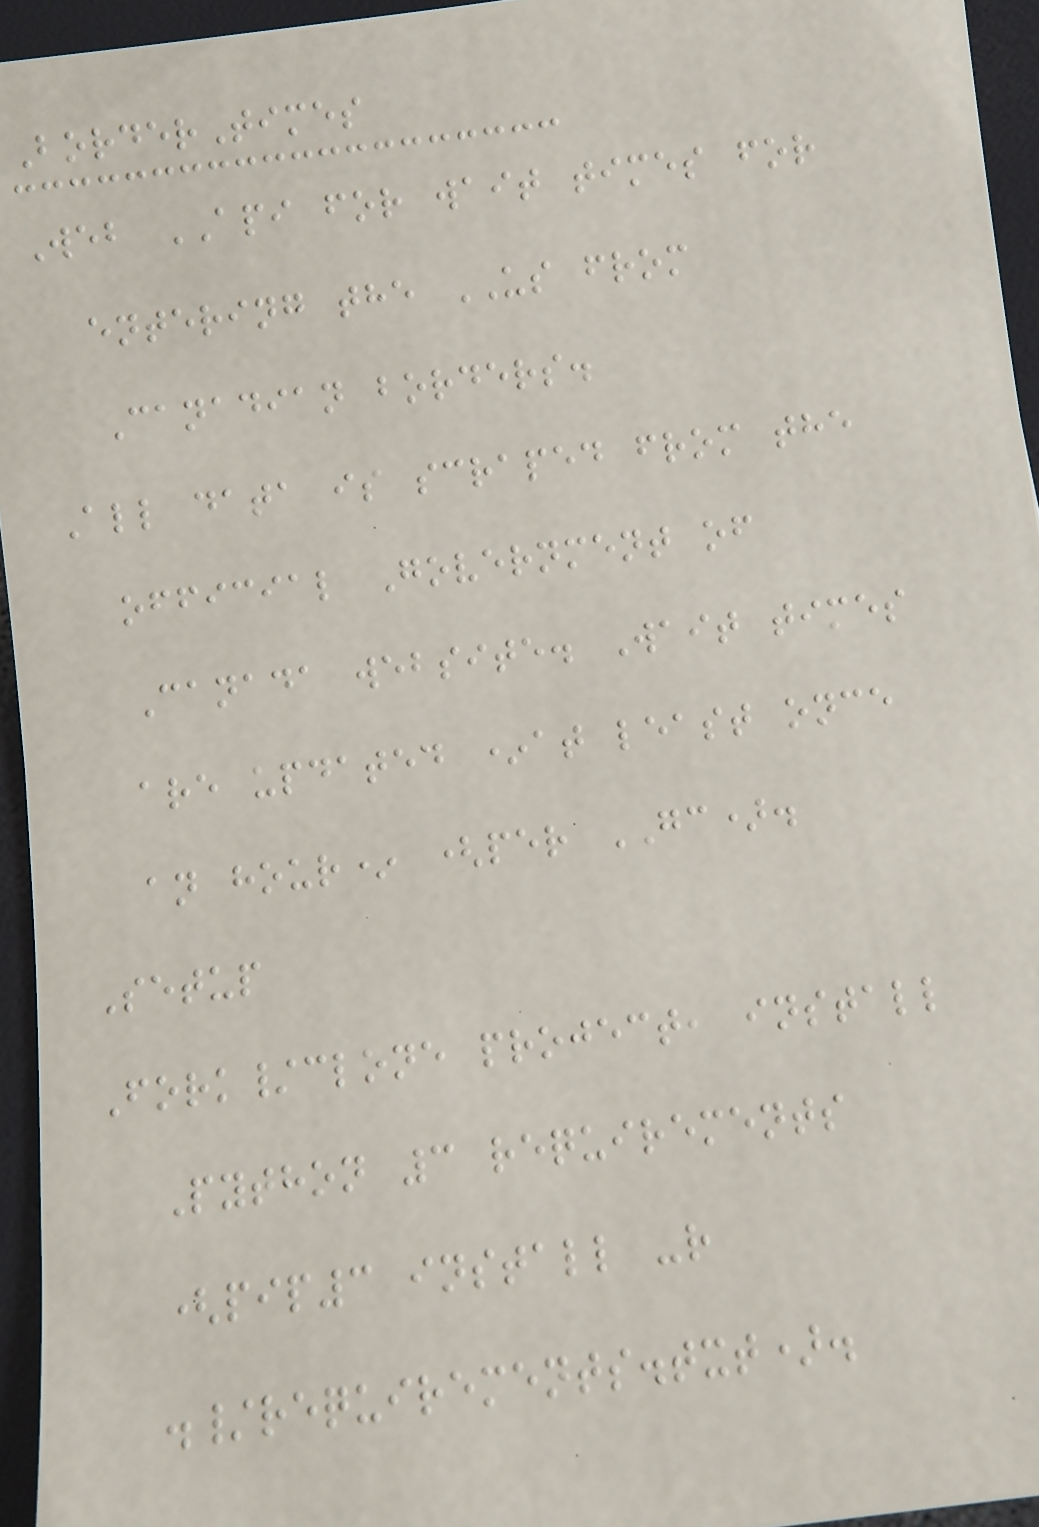BorderTimes
Web API for wait times for
entering the US from
Canadian borders.
All data is scraped from the
official Government of
Canada website. Wait times
are updated *at least once
an hour* (per GC).
Setup
Fork/clone project, install
Python 3 requirements
(pip3 install -r
./requirements.txt).
